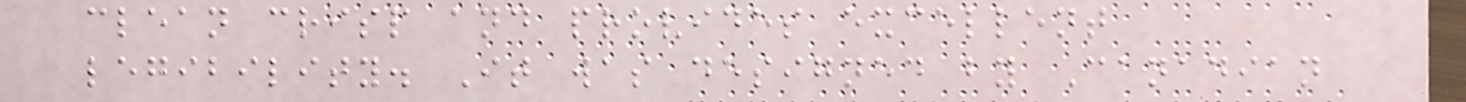clean crisp and provides excellent
legibility. It was designed by Canadian
